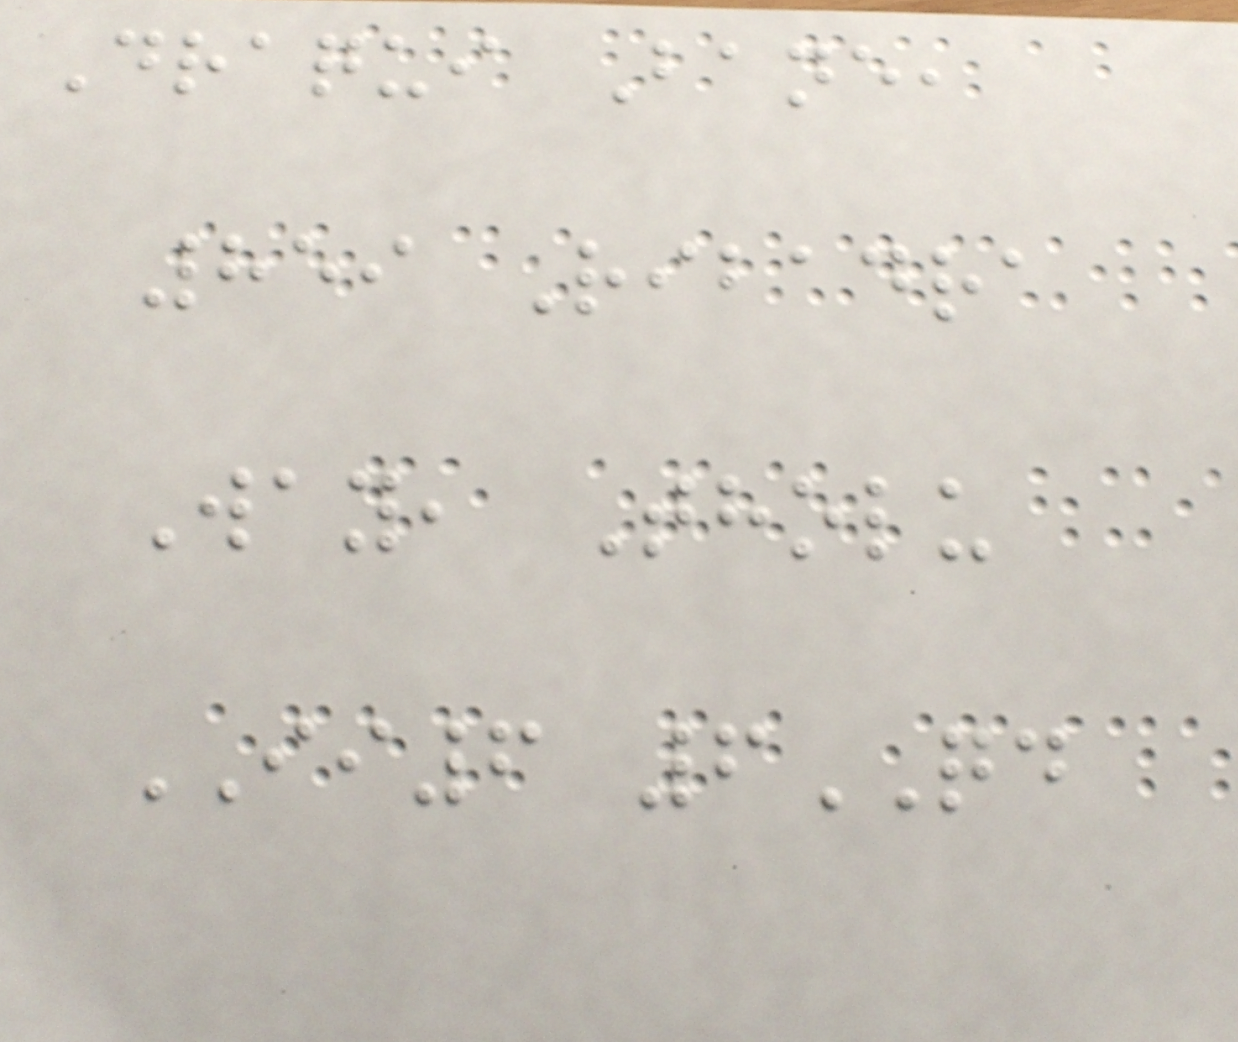Draqui Bane,
859 Ribadra
Way, Tholu
II6 6QD
